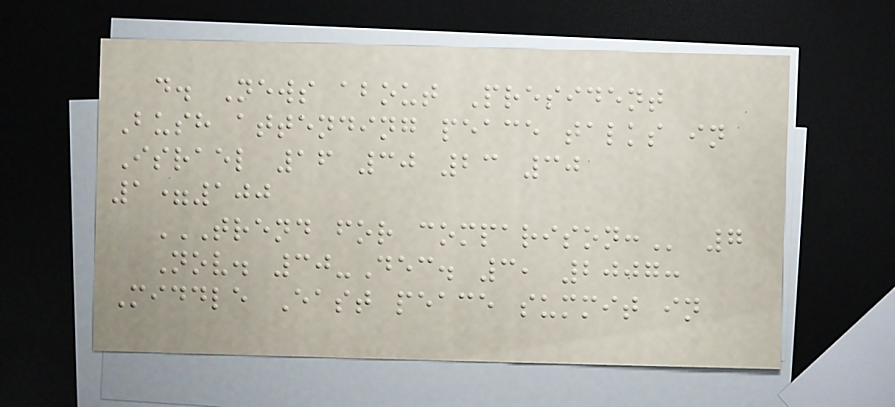d. News about President
Bush attending peace talks in
Israel 16 30 23 30
1=100
TREND FOR COMPARISON: 7
Nov. 30-Dec. 3, 2007:
Middle East peace summit in
